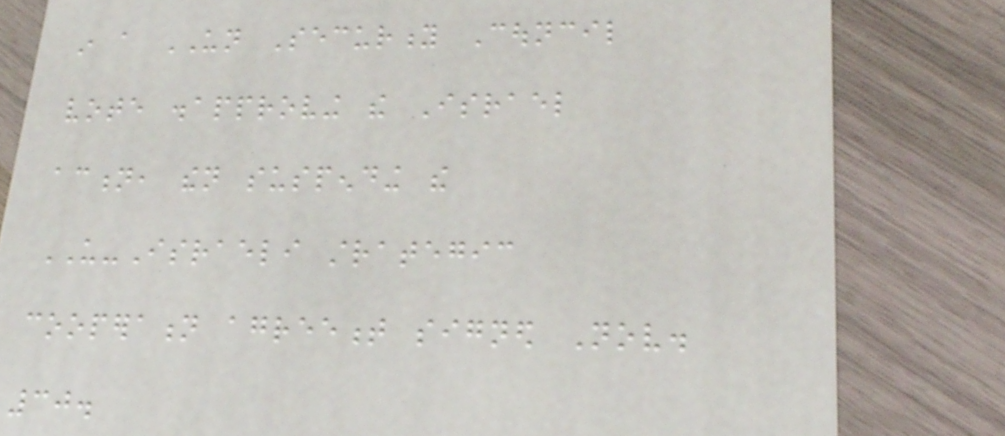in a UN Security Council
vote disapproving the Israel
action, then suspending the
US-Israeli strategic
cooperation agreement signed Nov.
30.
